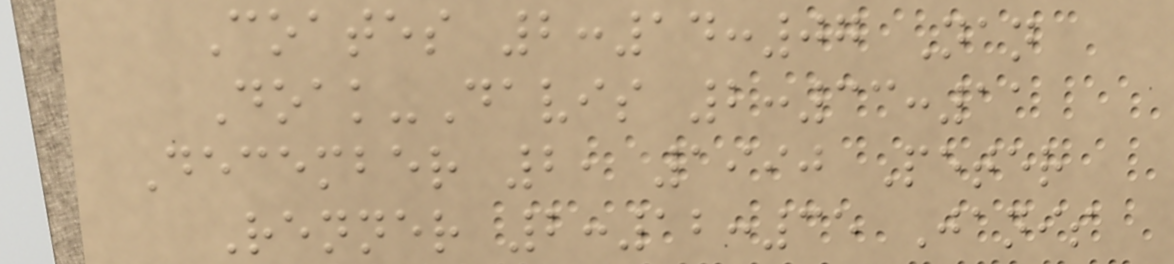Coates 2:14:07 Nan
Doak-Davis 2:33:11
December 2, 1990 Peter
Renner 2:12:35 Janis
